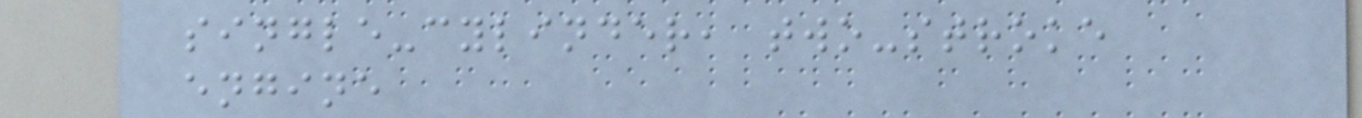single-cylinder, two-stroke
engine
